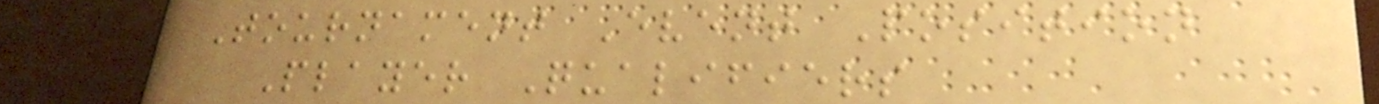Tournament Event Position
Player Qualifiers
